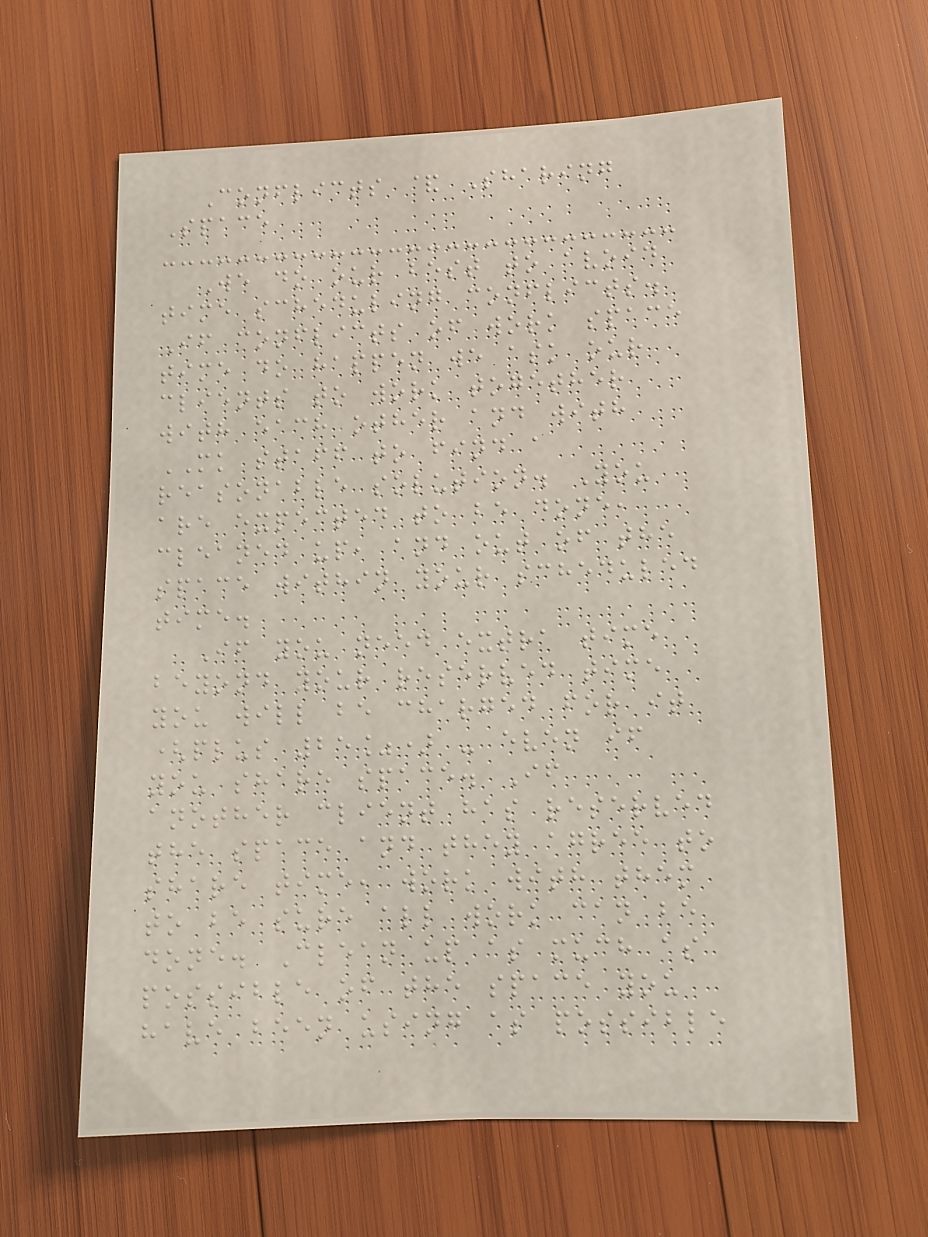Conflicts & Sharing
Space
We do our best to avoid
time scheduling conflicts.
If conflicts of work space
time do happen we ask our
clients to work together
with each other and with
MK staff to find a
reasonable solution. You
are expected to be done,
cleaned up, and out of the
space within your scheduled
time.
If you need extra time
beyond your reserved time
you will be charged for it
(plus 25%) - even if
you share space. If
another client has reserved
the space and they agree to
share time, work with them
to be sure all work can be
done. Clean up as much as
possible of the space you
have been using as possible
